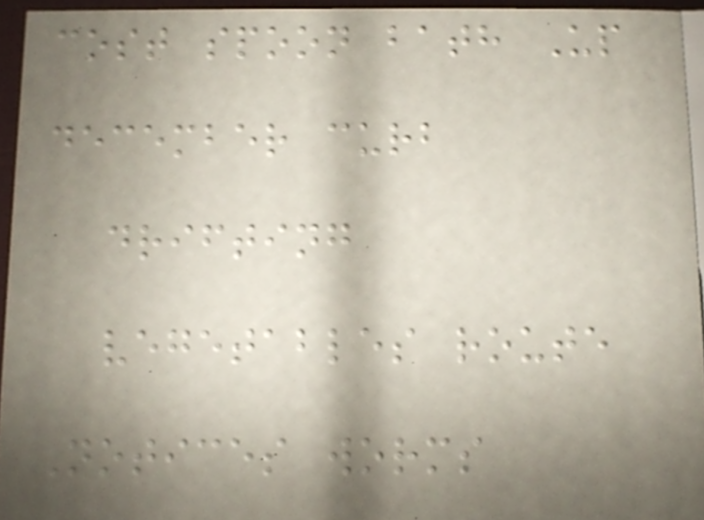cost spoon bath Up
december curb
drifting
vegetables route
Notices worms
